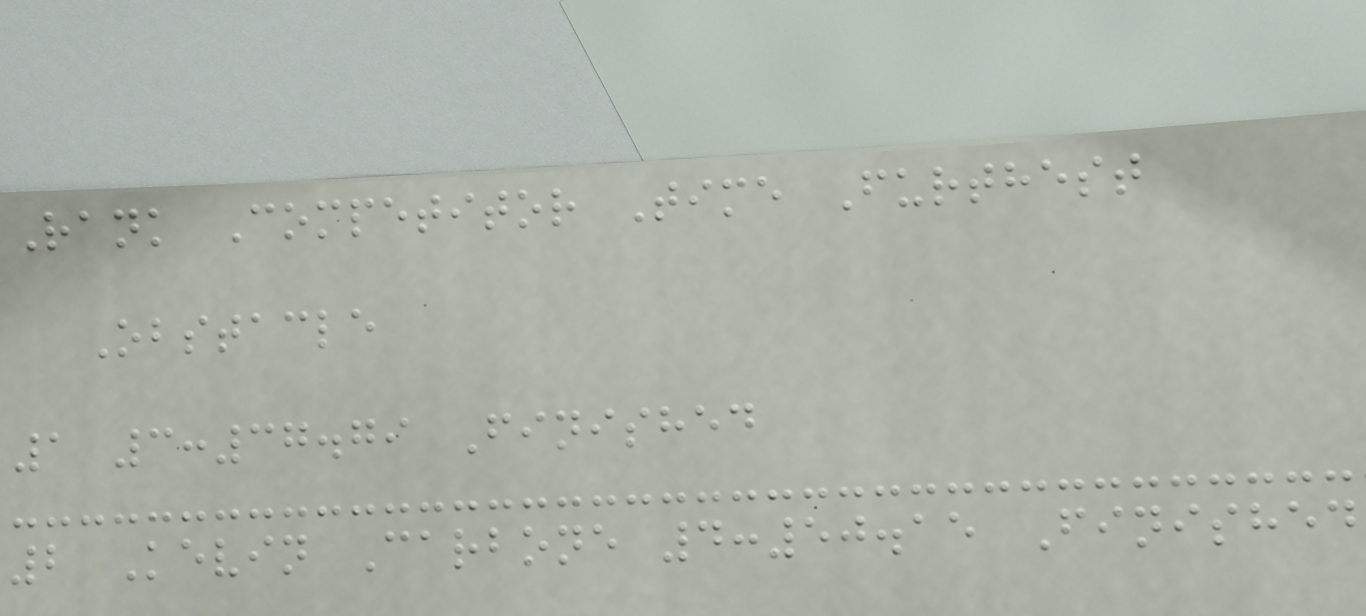Rank Competitor Time Furthest
Obstacle
1 3:37.79 Finished
2 Kevin Carbone 4:50.15 Finished
